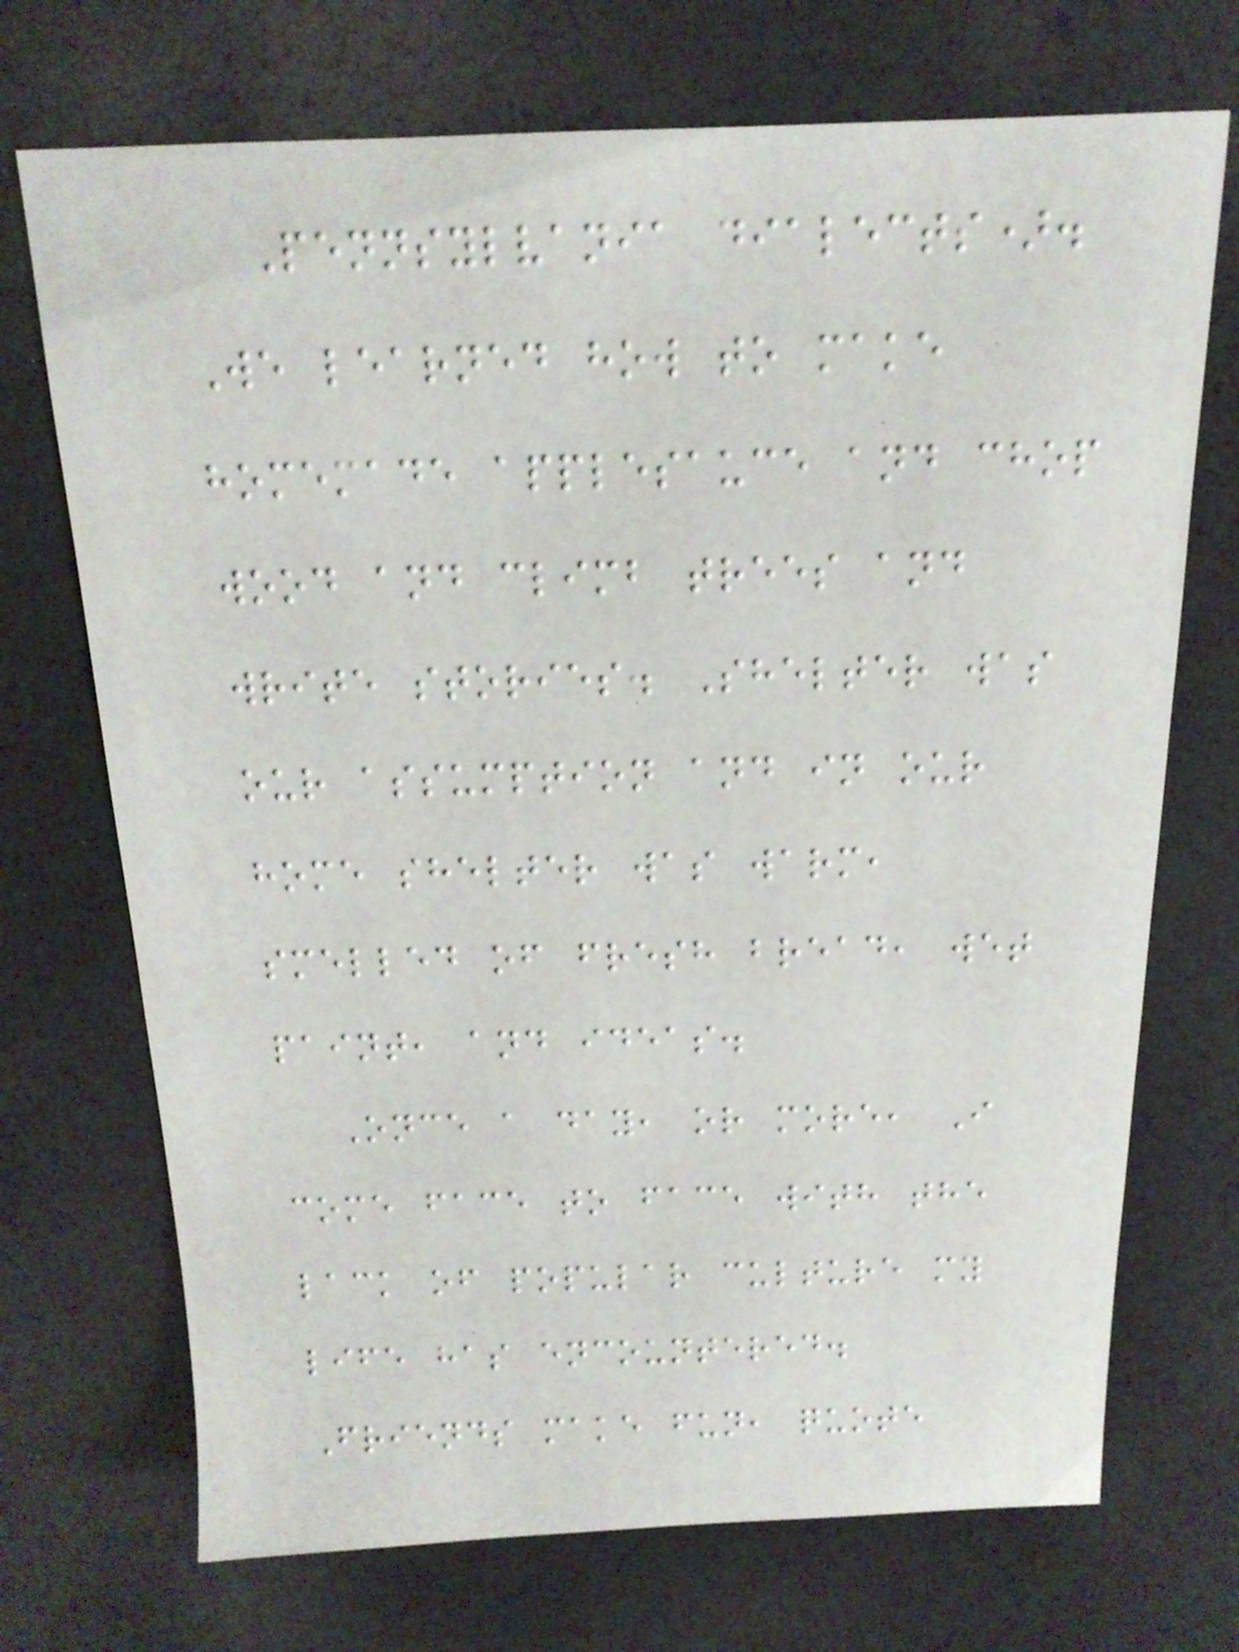Pennsylvania dialects).
We learned how to make
homemade applesauce and chop
wood and climb trees and
write stories. Shelter was
our assumption and in our
home shelter was warm,
smelled of fresh bread, wet
paint, and ideas.
Once a day, or more, I
come face to face with the
lack of popular culture my
life has encountered.
Friends make fun, quote
